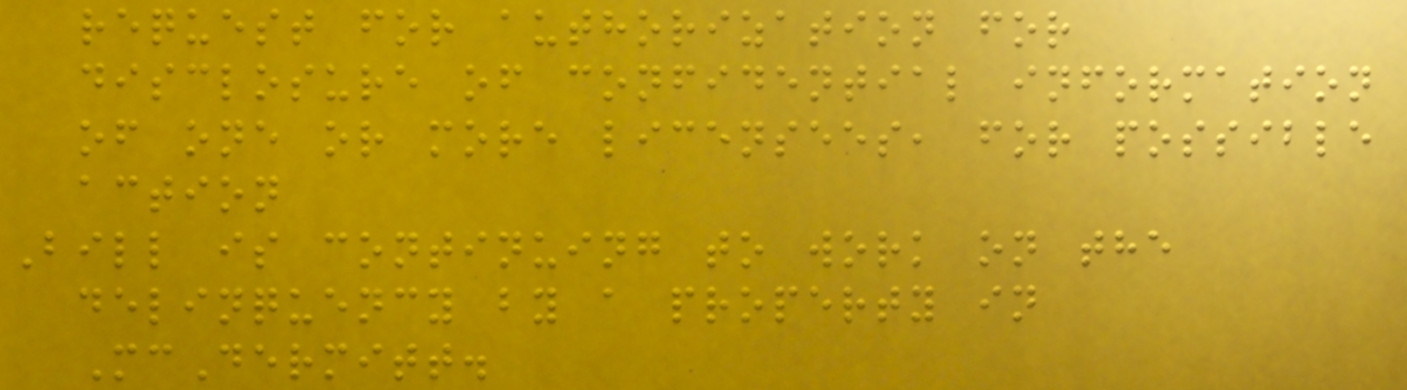request for authorization for
disclosure of confidential information
of one or more licensees, for possible
action
Bill is continuing to work on the
delinquency by a property in
McDermitt.
